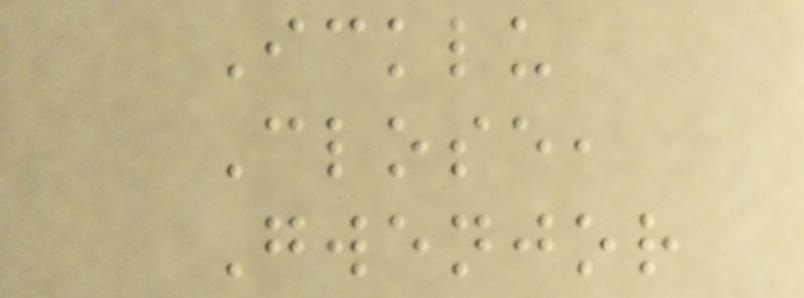Icklu
Close,
Gwenjor
